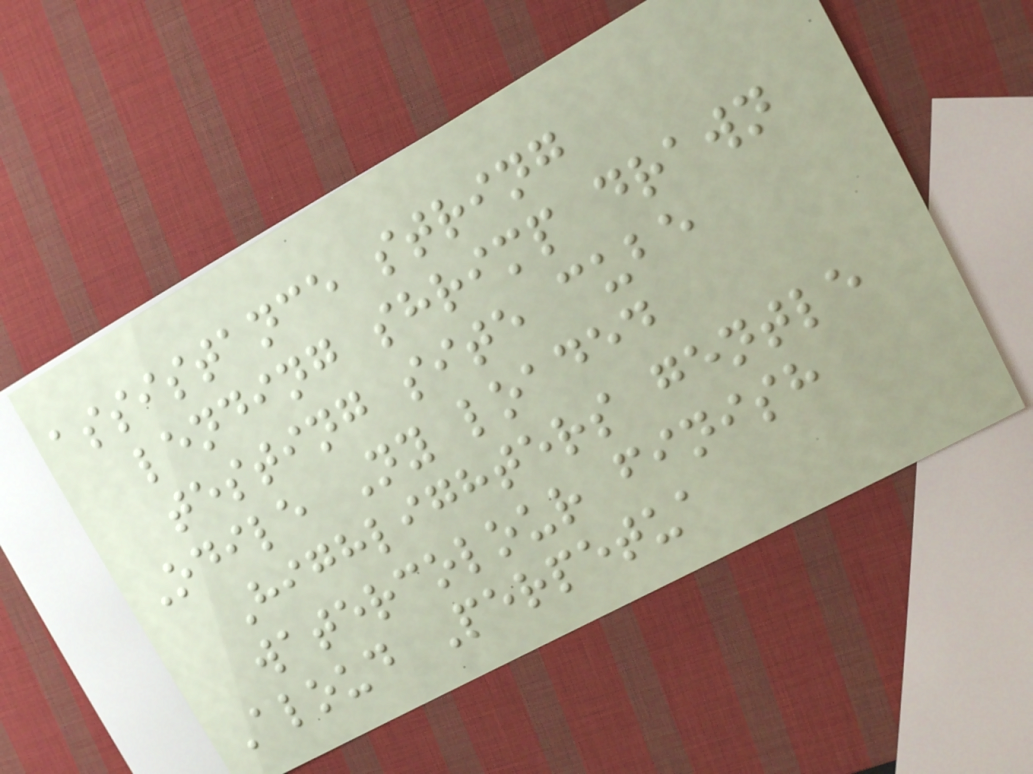assistance string
lending shrimp drawn
testing site cube
Odile Ny loaded
Highlighters gentle
watercolour finish
Aloud Perpetua
